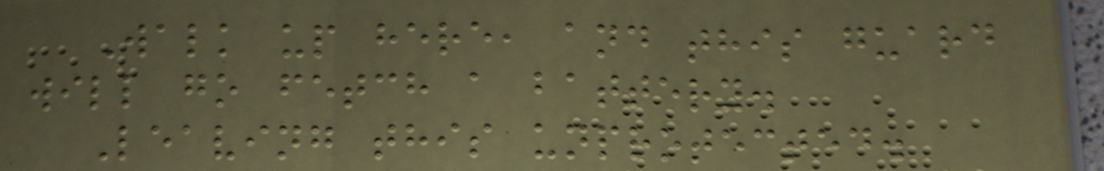Walk up here, and this guard
will go fetch a battery.
Leaving this unprotected.
